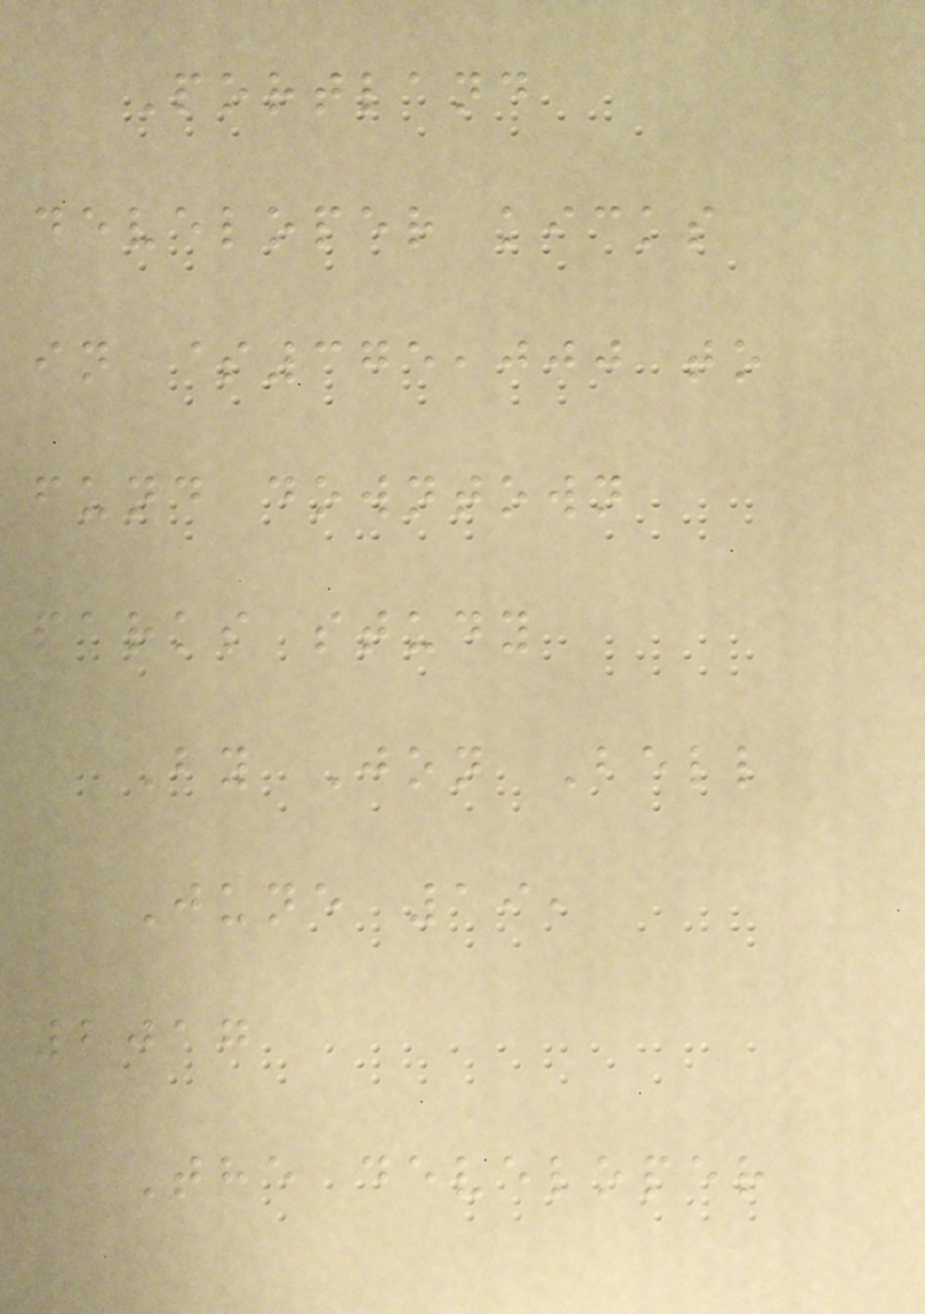Portland
developer kicks
in $375,000 to
fund downtown
parks study
By Jon Bell
June 19,
2017
The developer
